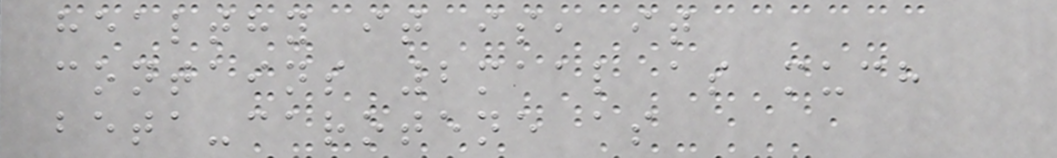healthy it is, it
contains 2maal as much
beta-carotene as
